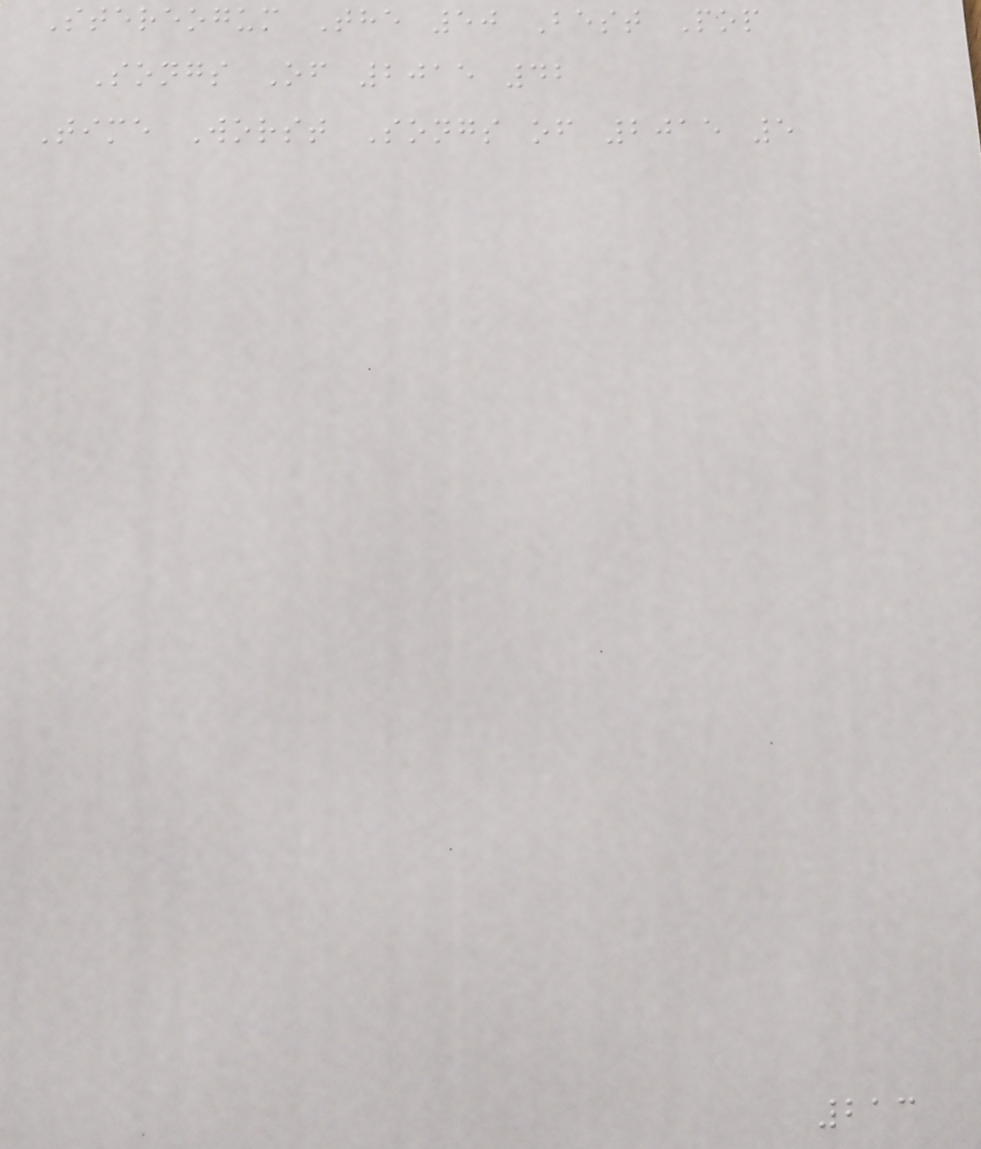Stereogum The 50 Best Pop
Songs Of 2015 42
Time Worst Songs of 2015 5
213
